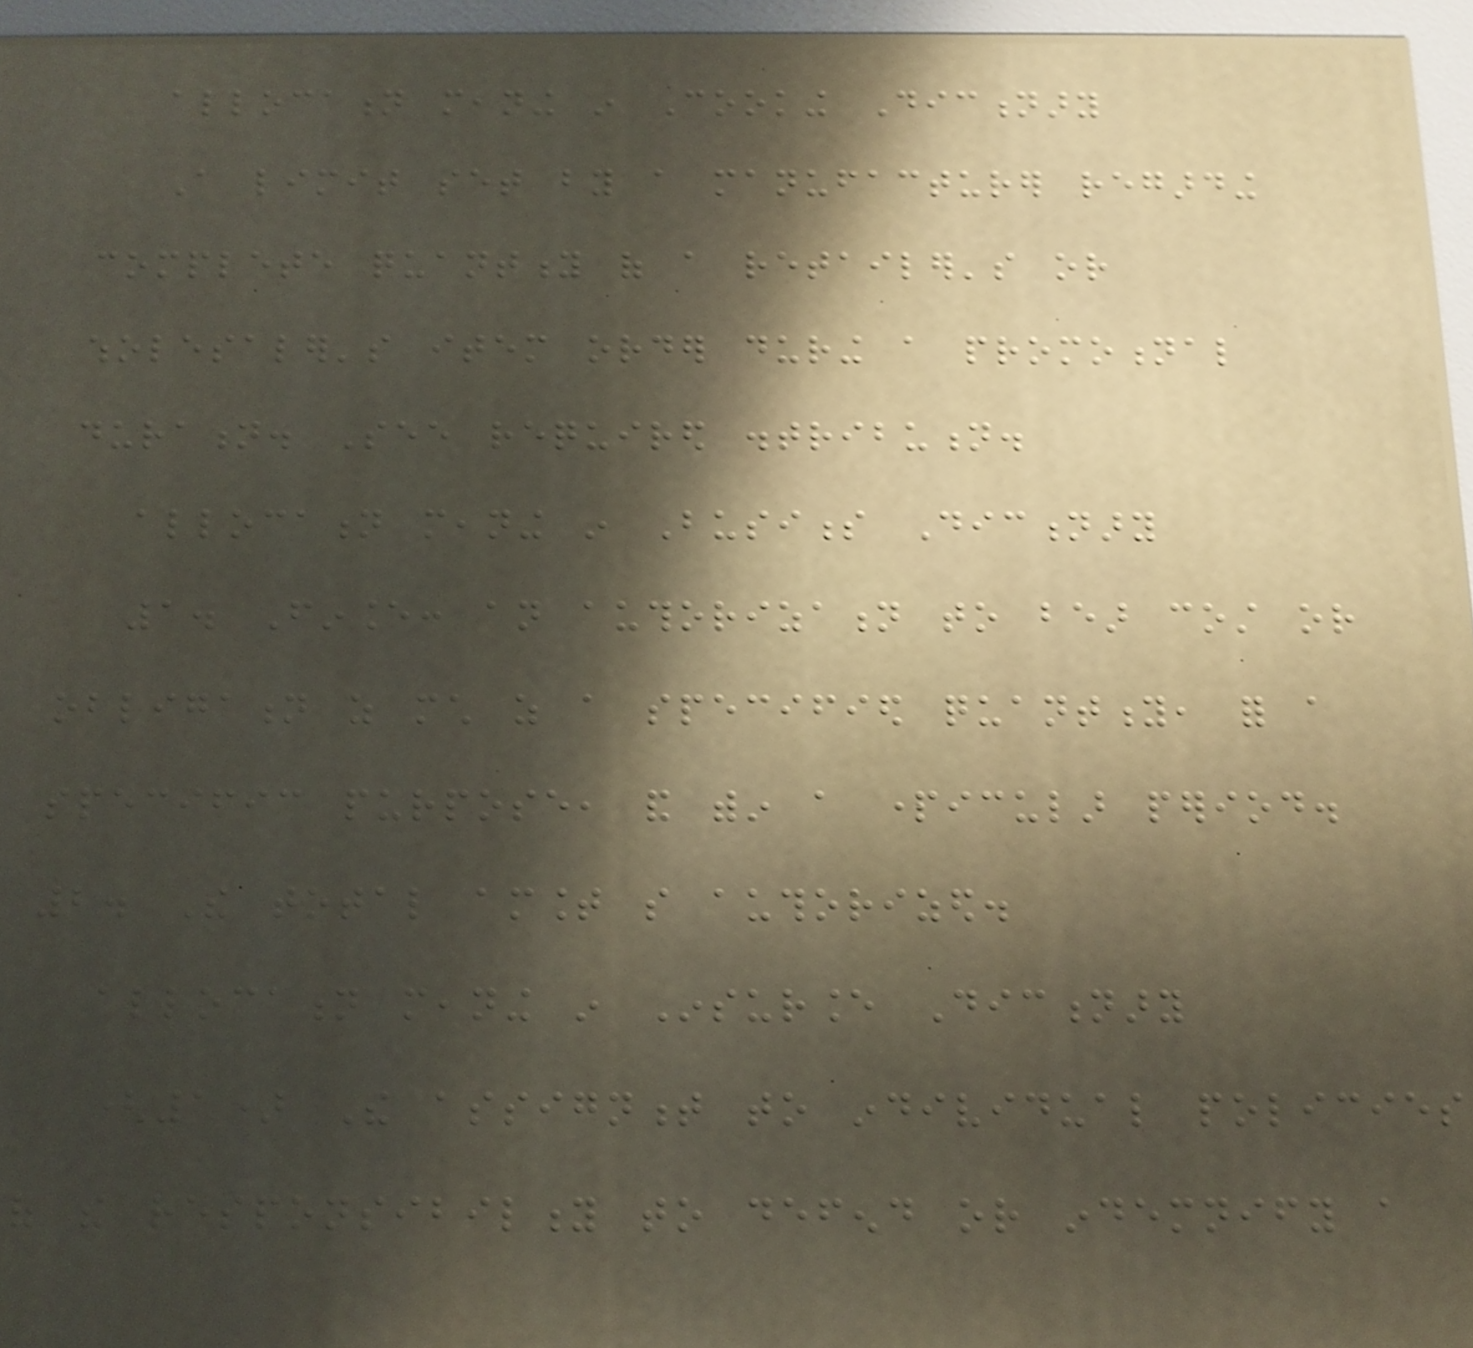allocation meaning in Cooking Dictionary
A limit set by a manufacturer regarding
complete quantity of a retailer's or
wholesaler's item order during a promotional
duration. See required distribution.
allocation meaning in Business Dictionary
1. Finance: an authorization to bear cost or
obligation as much as a specified quantity, for a
specific purpose, and within a particular period.
2. The total amount so authorized.
allocation meaning in Insurance Dictionary
(1) The assignment to individual policies
of the responsibility to defend or indemnify a
